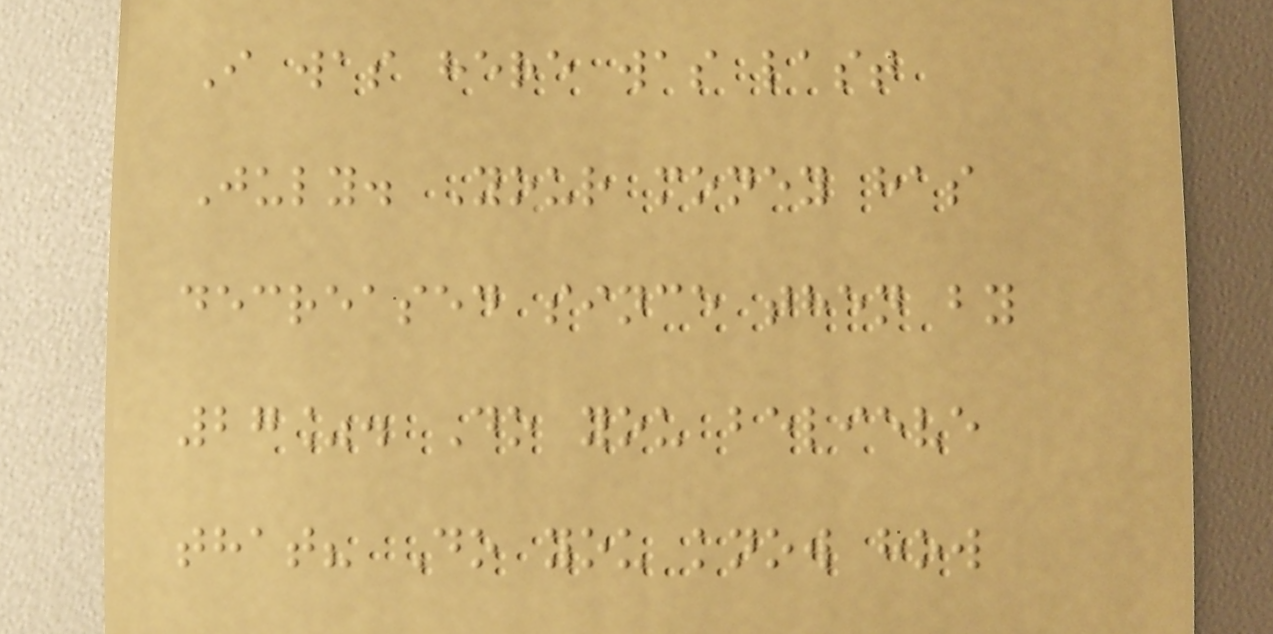I was here was last
July. Your money has
decreased since then by
27%. Do you believe
that? Do you know how
